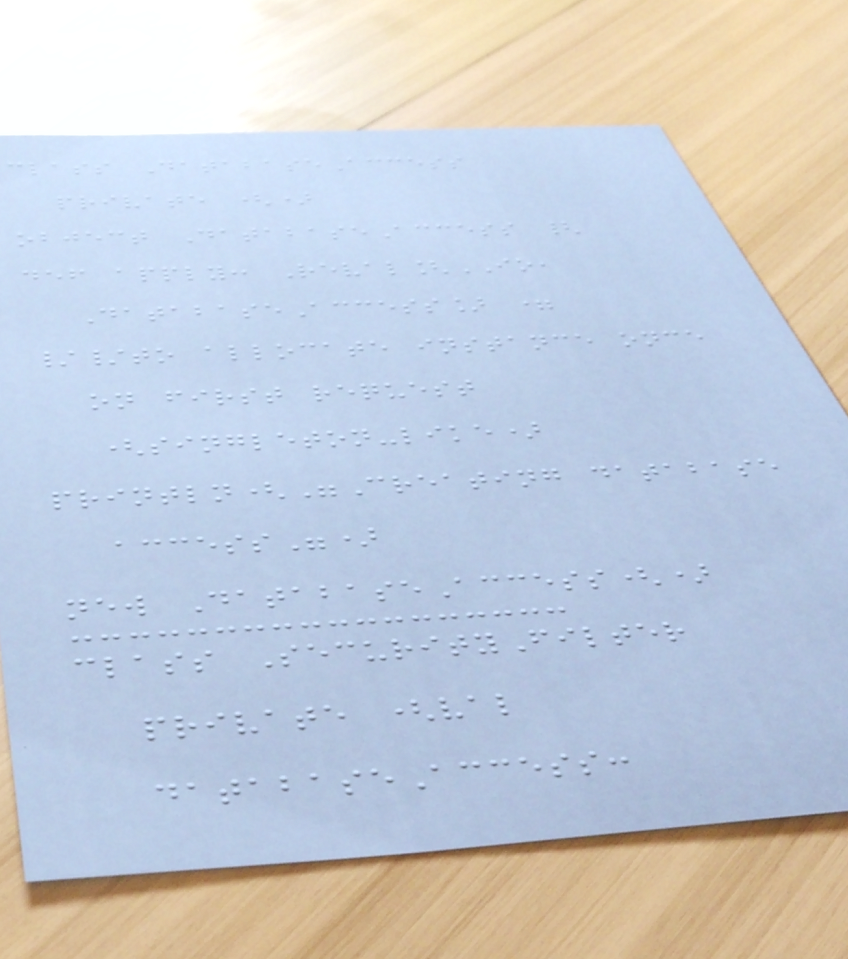class DatabaseAccess
private ()
object DatabaseAccess {
def apply: Reval[IO,
DatabaseAccess] =
//to allocate instance once
on first request
(singleton-like)
println("Creating database
access")
new DatabaseAccess()
class SecurityFilter
private (val
databaseAccess:
